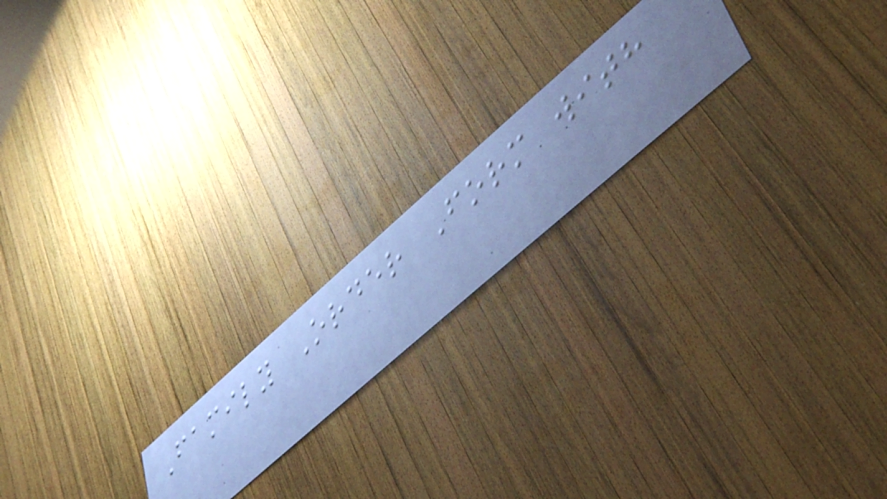Family Order Form with
